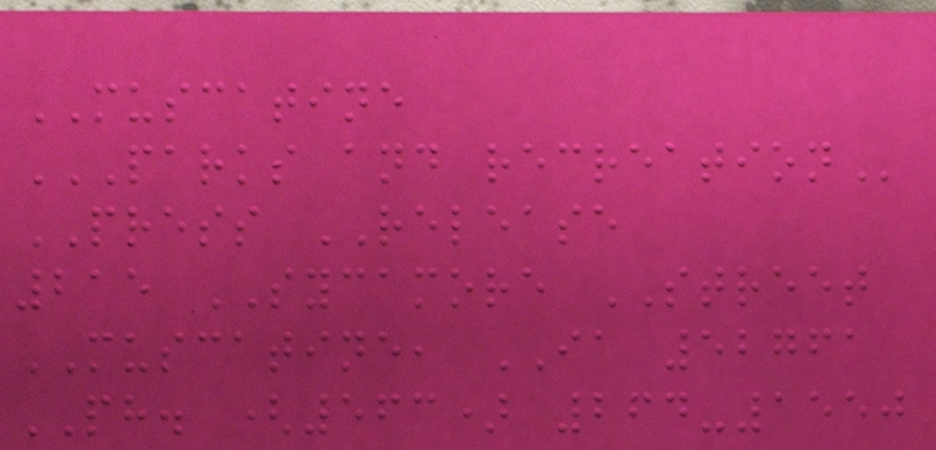MUSCATINE
PARKS AND RECREATION
PRESS RELEASE
215 SYCAMORE STREET
MUSCATINE, IA 52761
PH. (563) 264-1550
